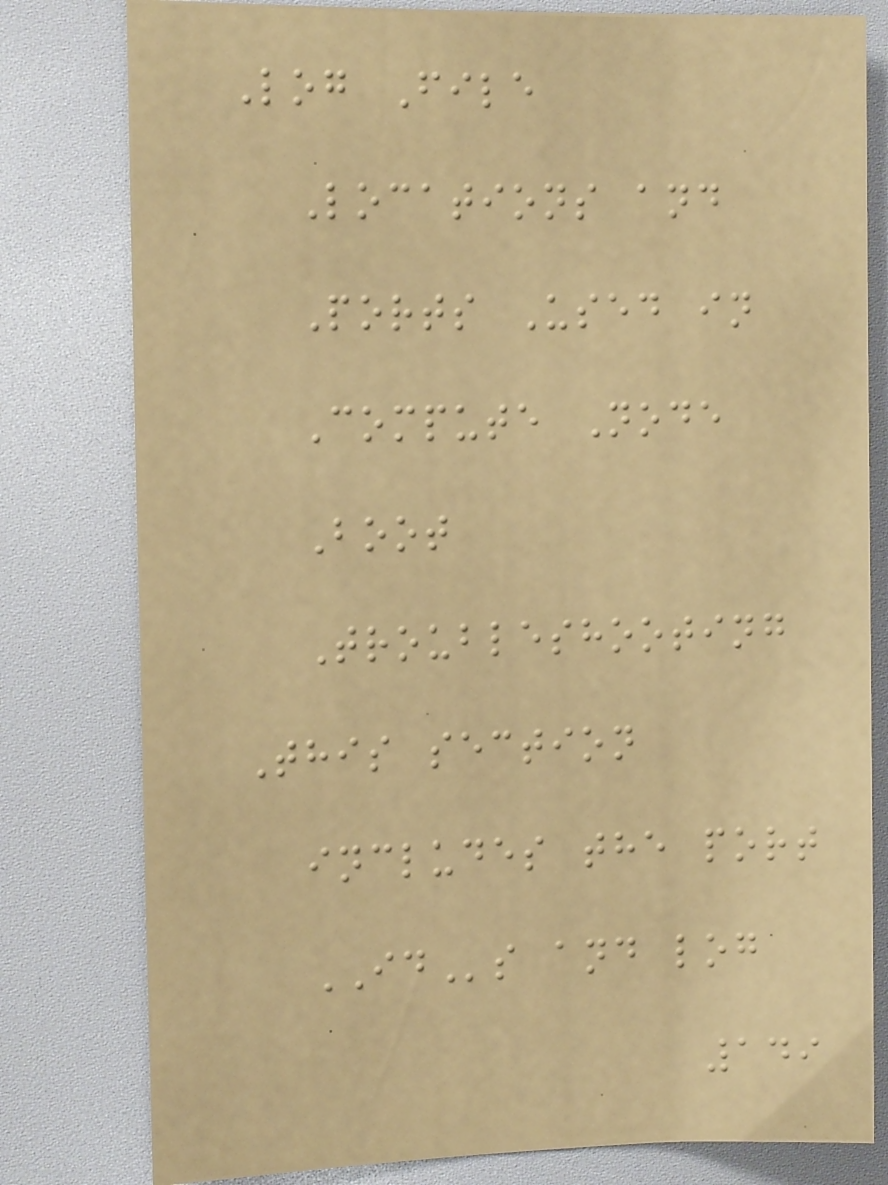Log File
Locations and
Ports Used in
Compute Node
Boot
Troubleshooting
This section
includes the port
IDs and log
149
